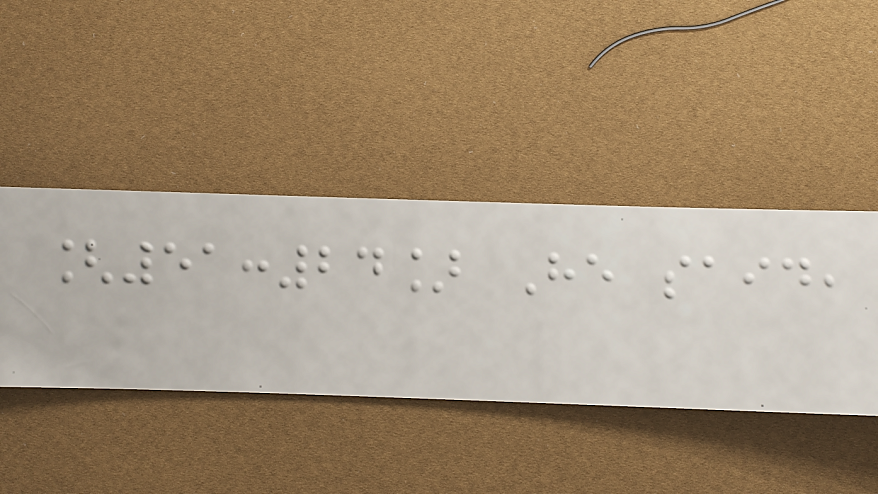[51:24] He said,
